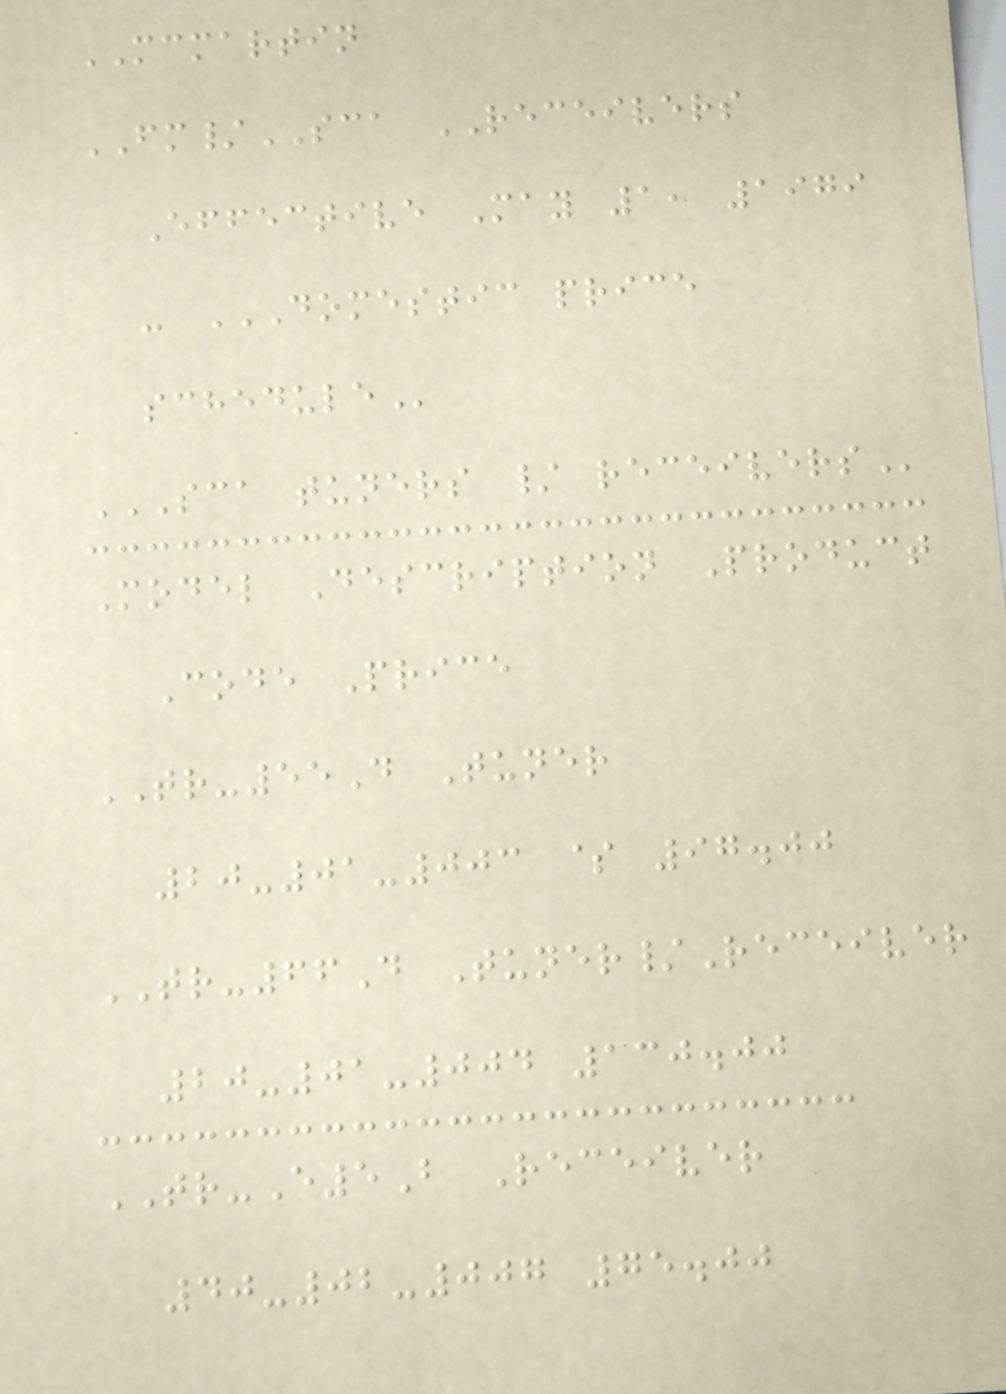MCMARTIN
FM/SCA RECEIVERS
Effective May 1, 1979
- DOMESTIC PRICE
SCHEDULE
SCA TUNERS / RECEIVERS
Model Description Product
Code Price
TR-55D Tuner
20-01-003 $ 97.00
TR-66D Tuner/Receiver
20-01-004 130.00
TR-E5B Receiver
40-02-007 75.00
